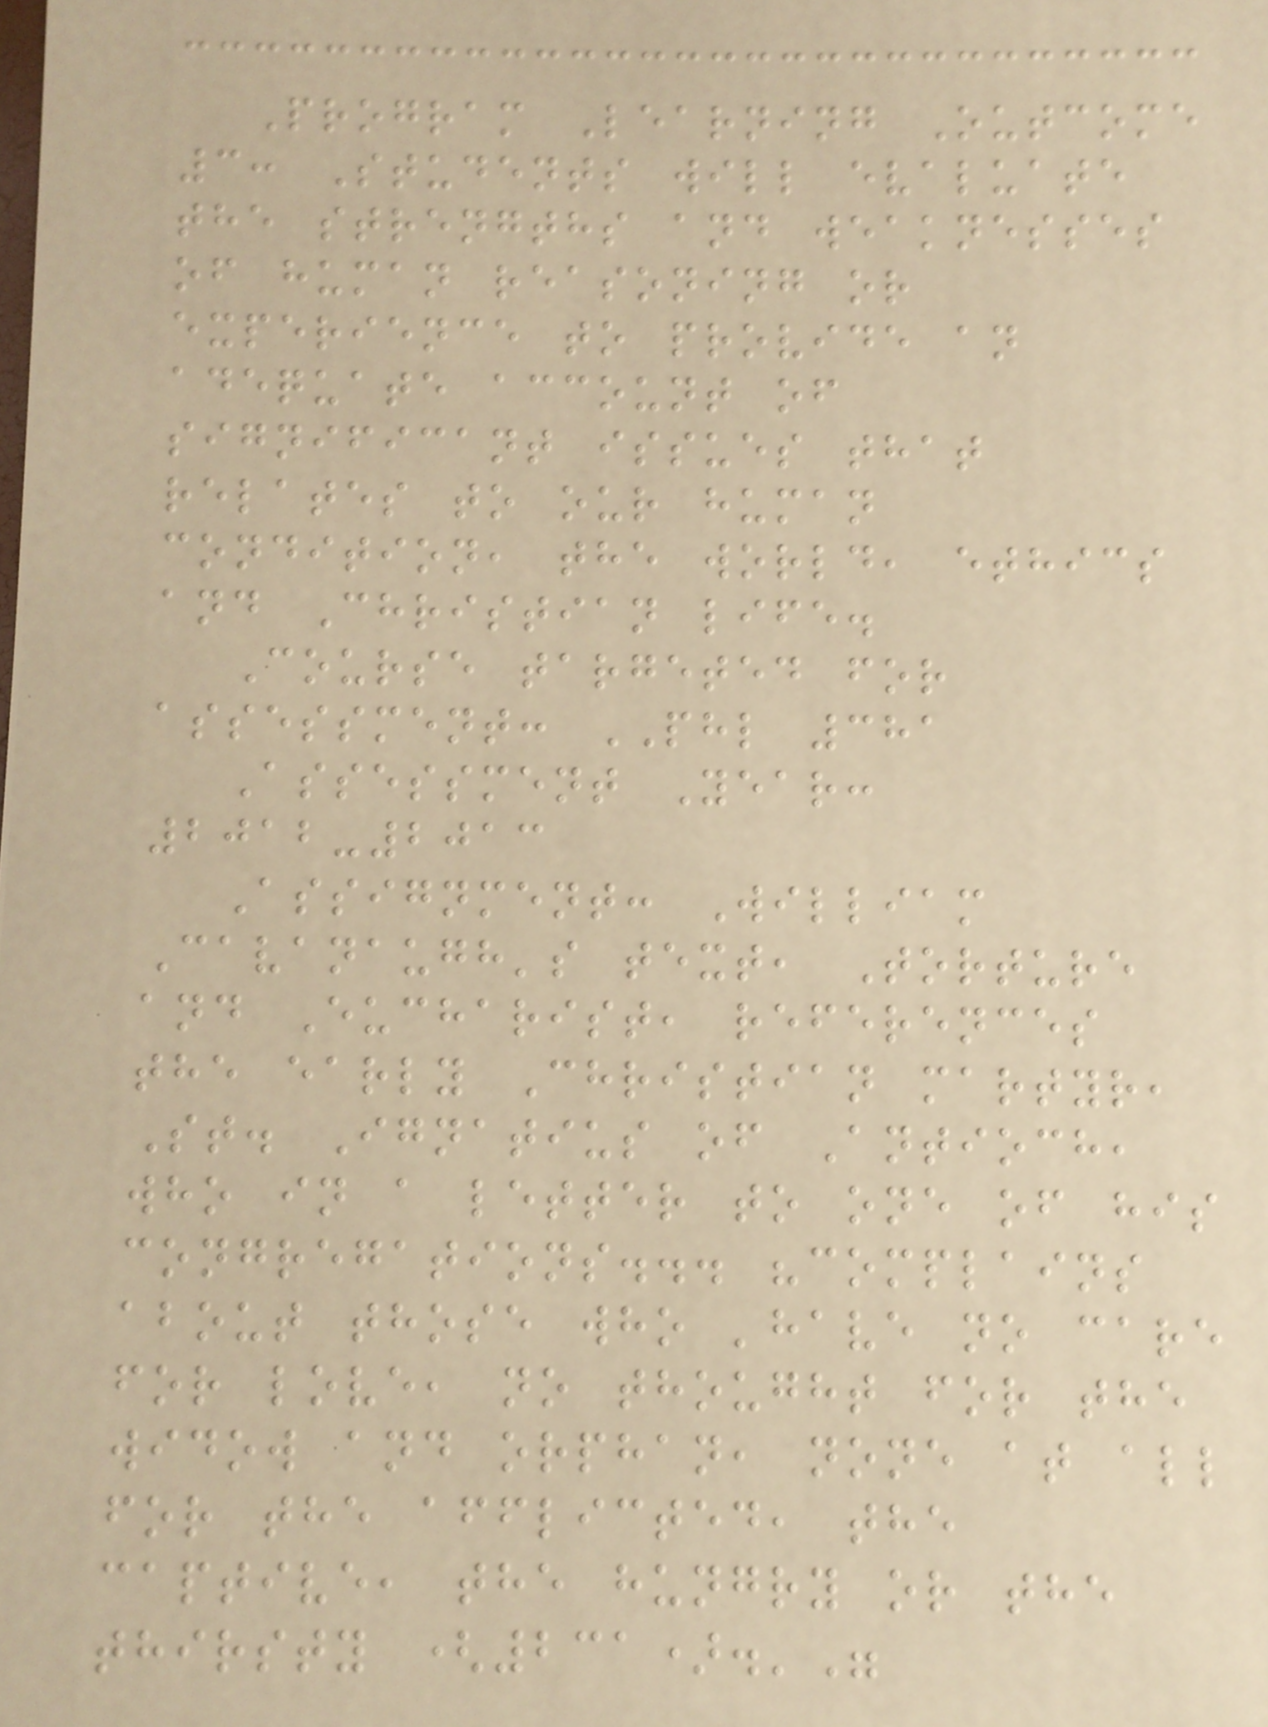Program Learning Outcome
3: Students will evaluate
the strengths and weaknesses
of human reasoning or
experience to provide an
adequate account of
significant issues that
relates to our human
condition, the world, ethics
and Christian life.
Course targeted for
assessment: PHL 381
Assessment Year:
2012-2013
Assignment: William
Cavanaugh's text, Torture
and Eucharist, references
the early Christian martyr,
St. Ignatius of Antioch,
who in a letter to one of his
congregations... "complains
about those who 'have no care
for love, no thought for the
widow and orphan, none at all
for the afflicted, the
captive, the hungry or the
thirsty (231).'"
